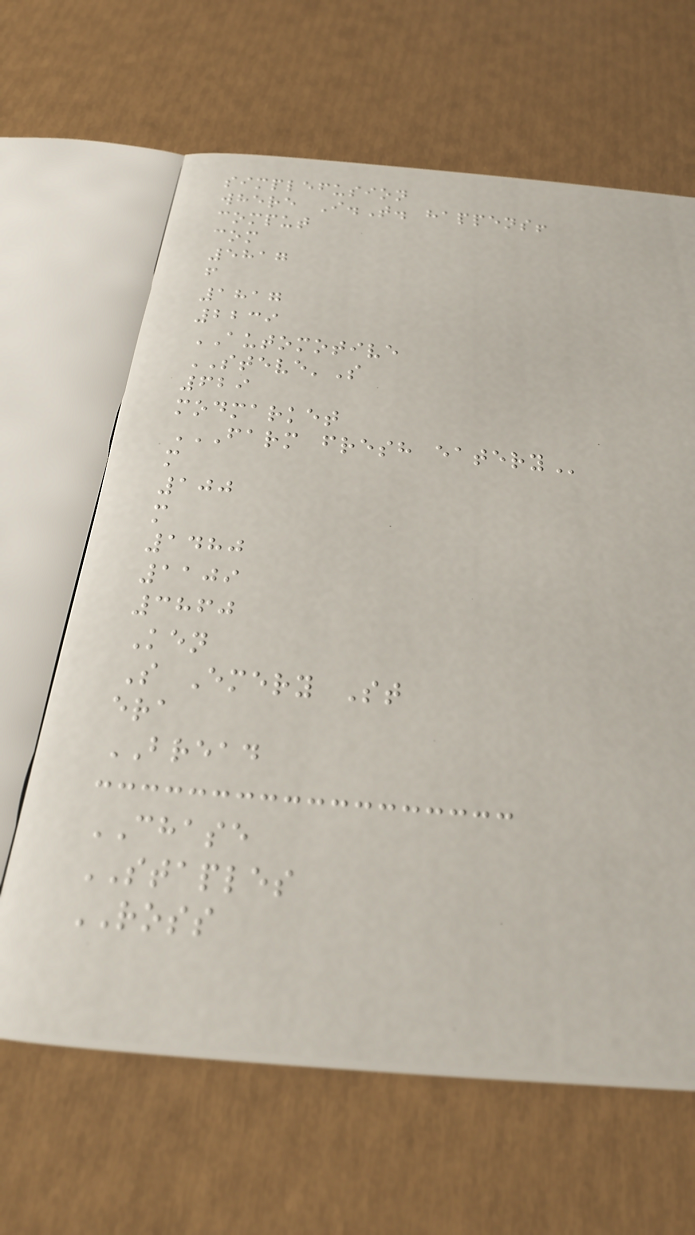simplefusion
where I.T. happens!
comput
com
5817
f
1817
2239
AUTOMOTIVE
STEVE'S
629
modmarket
FARM FRESH EATERY
m
100
m
1480
1109
3860
Ken
S Emery St
era
BREAD
CHASE
STAPLES
ROSS
